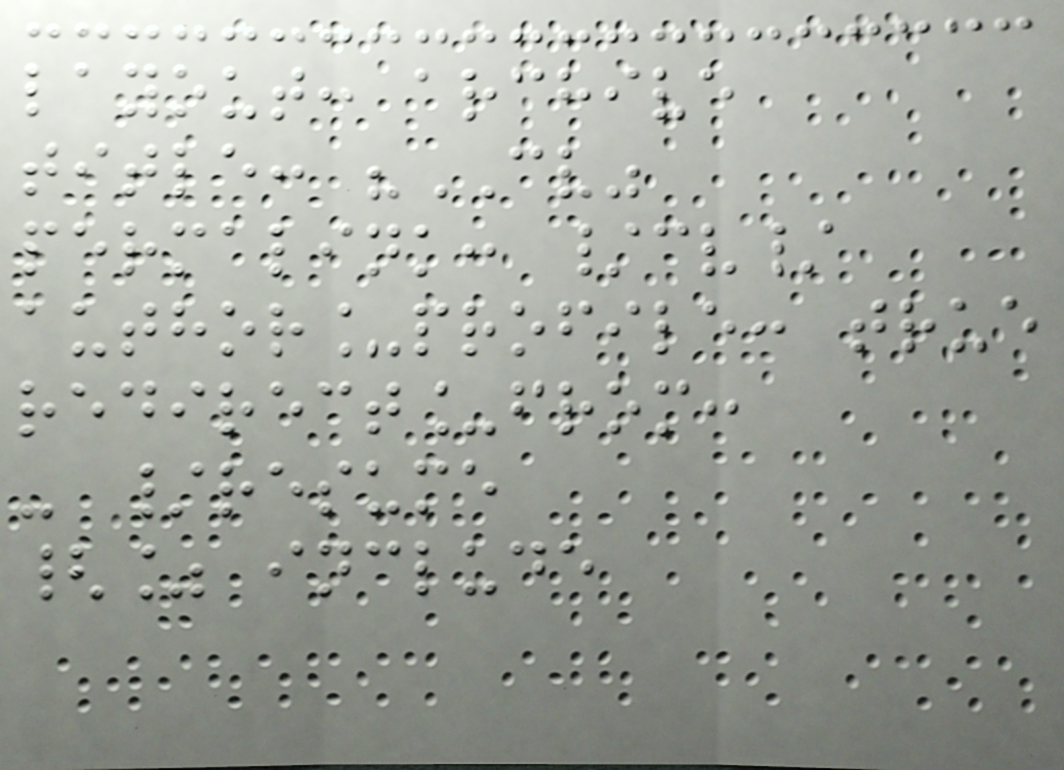layout: archive
title: "CV"
permalink: /cv/
author_profile: true
redirect_from:
- /resume
{% include
